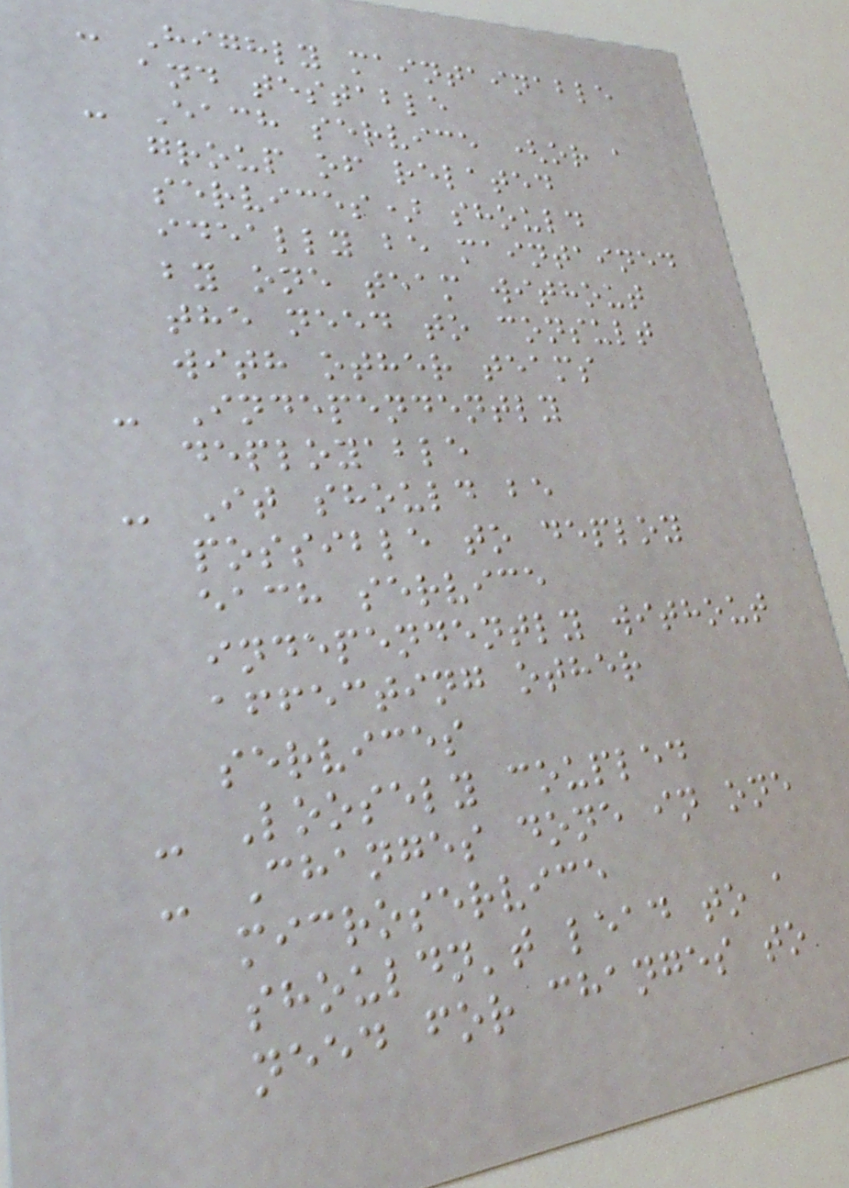- Highly maintainable
and testable
- Each service (or a
group of related
services) should
ideally be maintained
by one team without
the need to consult
with other teams
- Independently
deployable
- It should be
possible to deploy
each service
independently without
affecting other
services
- Loosely coupled
- Changes done in one
microservice
shouldn't lead to a
need for changes to
